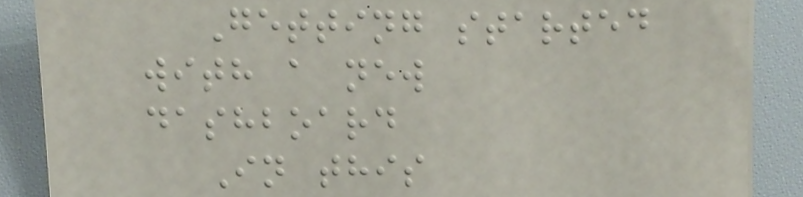Getting started
with a new
dashboard
In this
